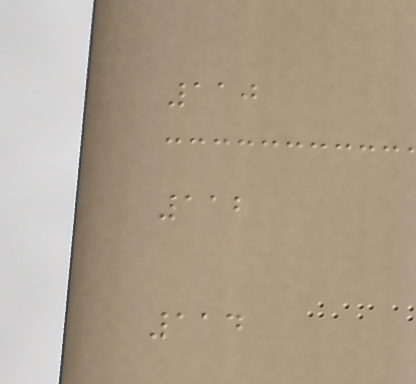110
112
114
